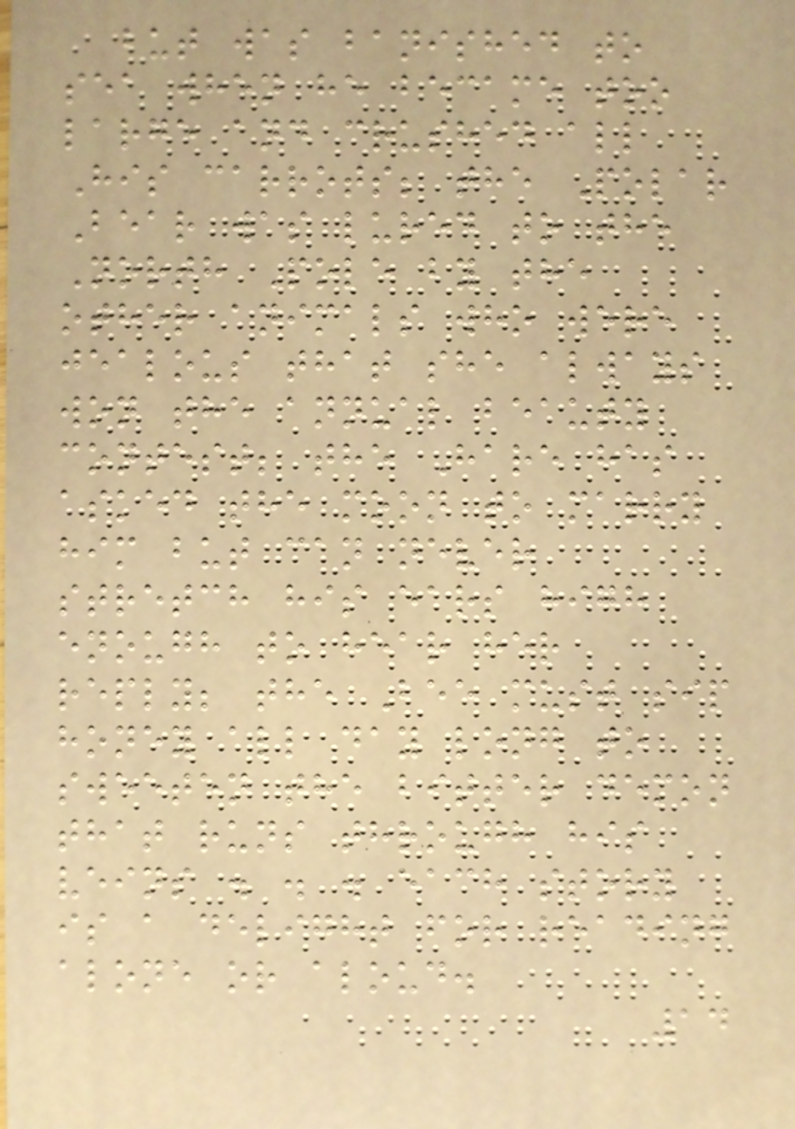but was banished to
sea when he became too
large and crushed all
His carrots; the Polar
Bear was lured to the
North Pole by the
other animals who were
jealous that she always
won the annual beauty
contest; the Hare has
asked the moon to marry
him but can never
stretch his ears high
enough to hear her
reply; the Bee must sip
honey all day long to
sweeten the bitter demon
that runs through his
veins . . . each story
is a delight for reading
alone or aloud.
14
